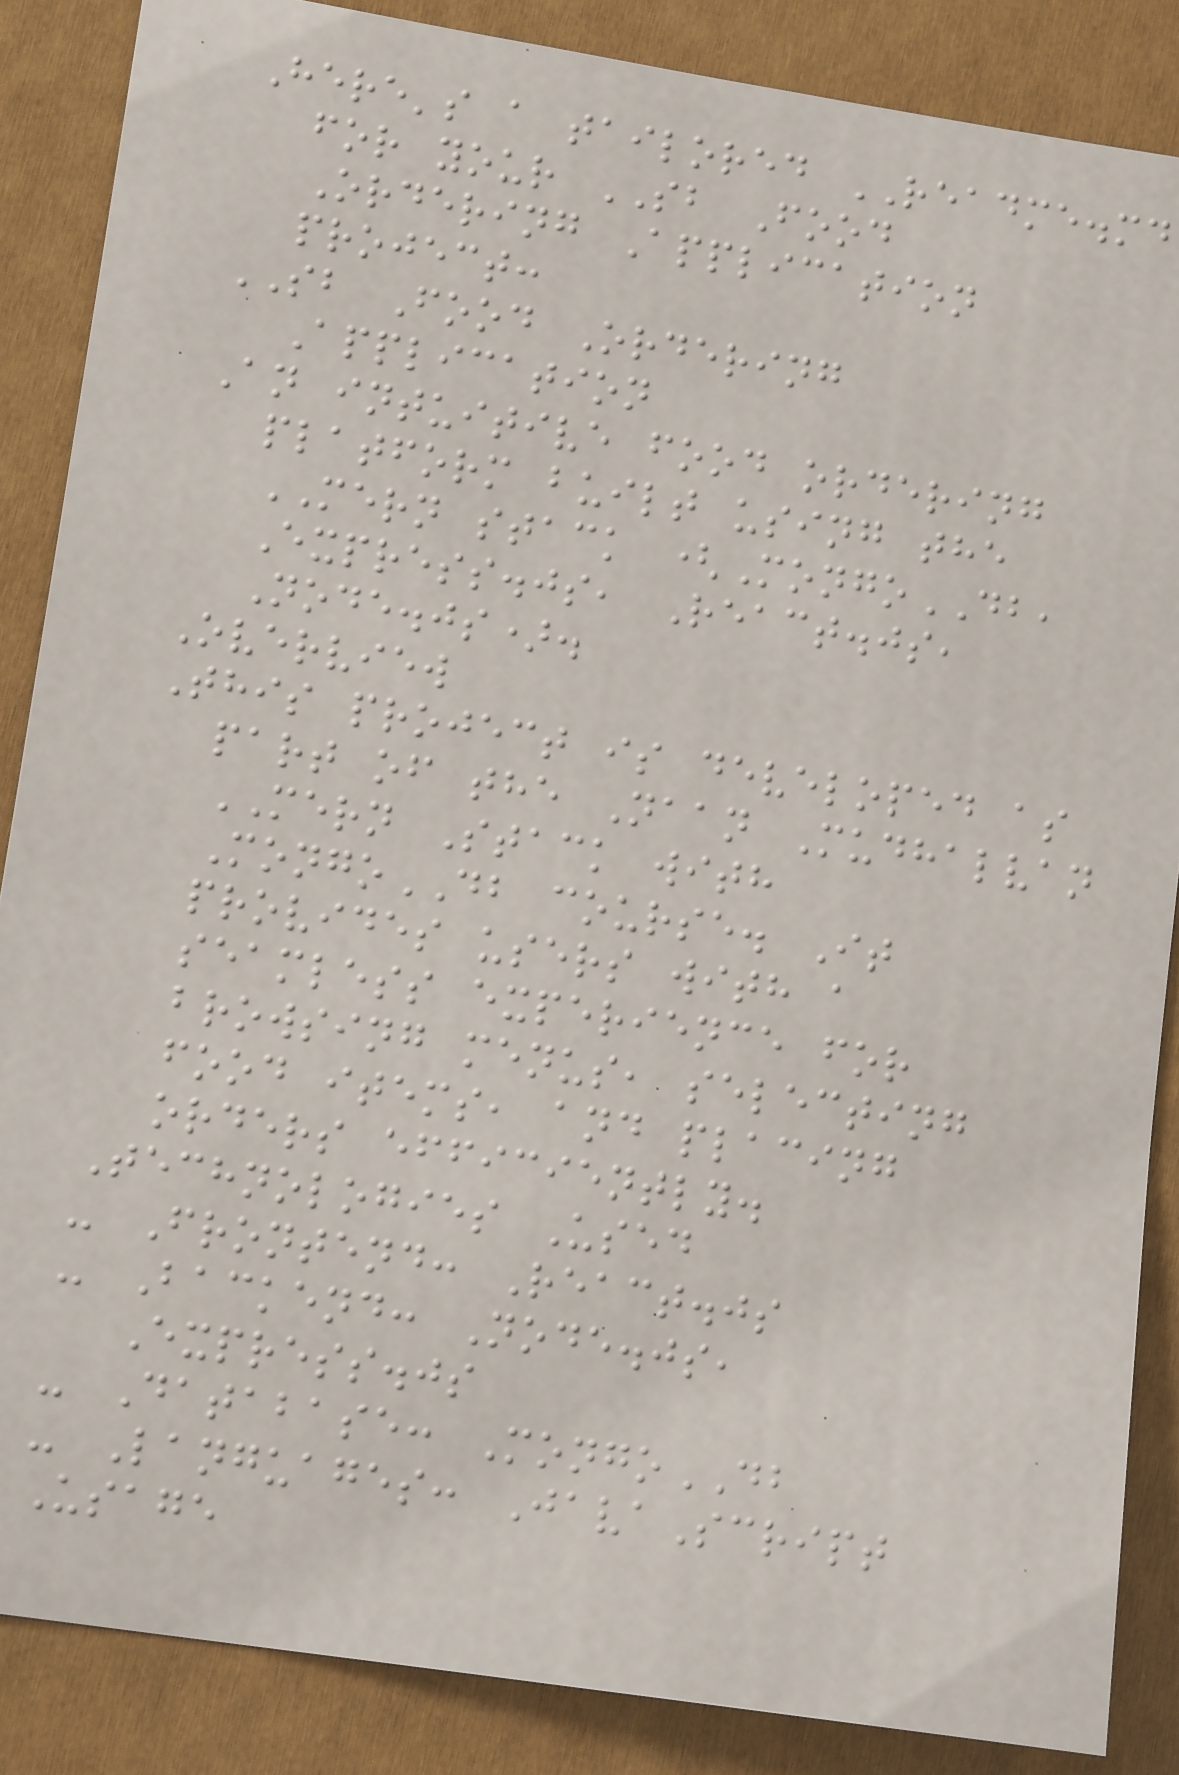Here's a tailored README.md
for your SB Food
Ordering Application
project:
SB Food Ordering
Application
An intuitive food ordering
platform built using the
MERN stack (MongoDB,
Express.js, React.js,
Node.js).
Overview
This project is developed as
part of the Naan Mudhalvan
MERN Stack with
MongoDB course. It
provides users with a
seamless experience for
browsing menus, selecting
food items, and placing
orders efficiently.
Technologies Used
- Frontend: React.js
- Backend: Node.js,
Express.js
- Database: MongoDB
- Languages: JavaScript
Usage
